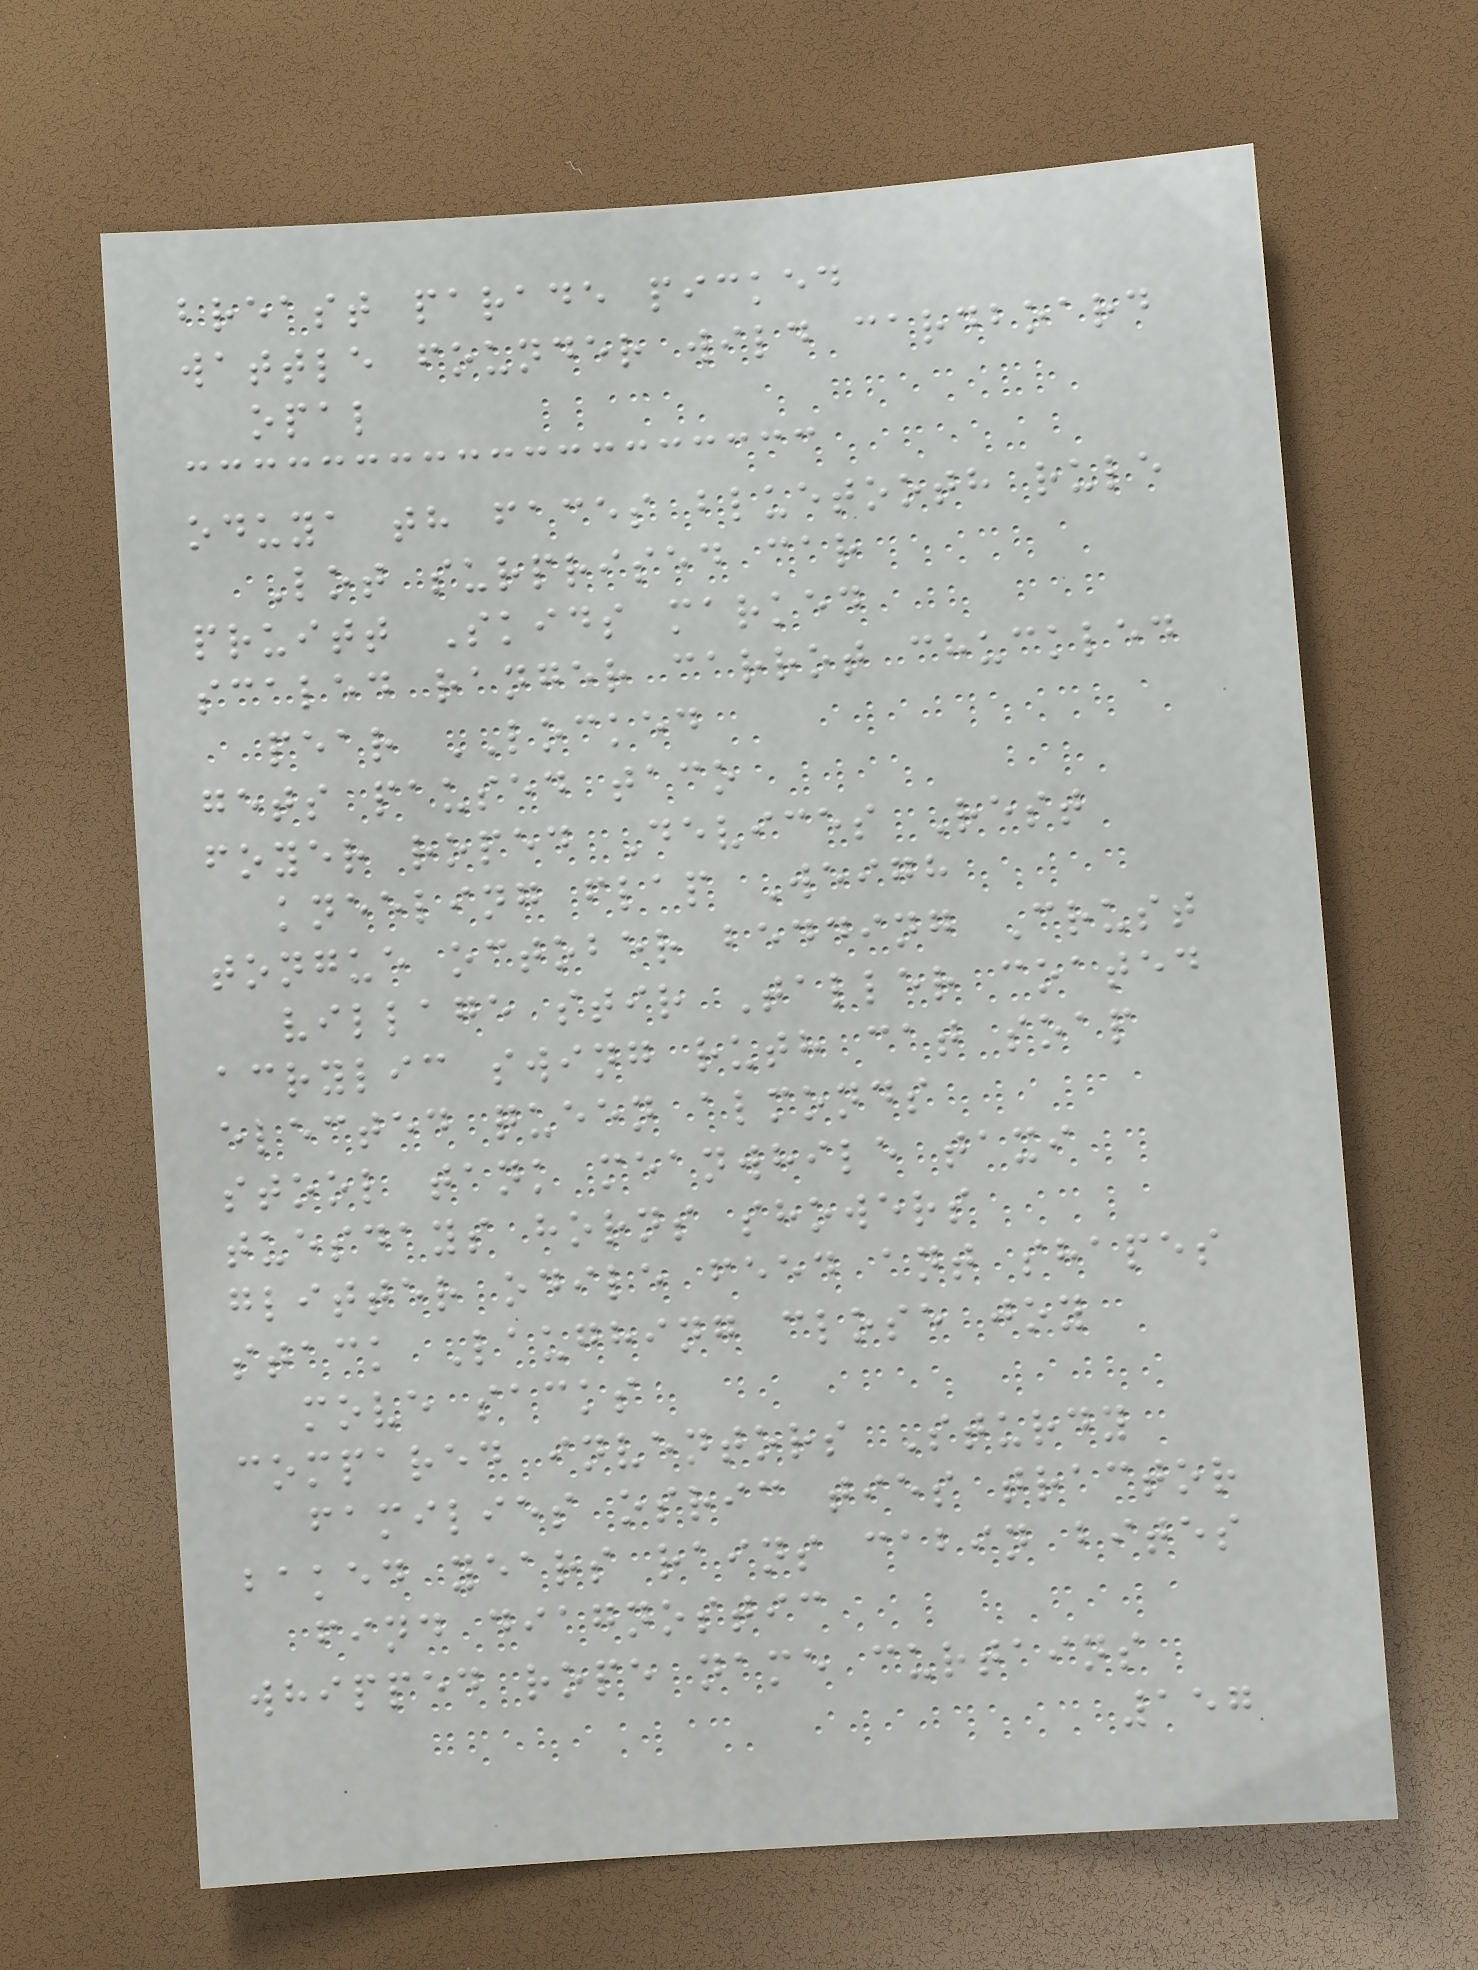breast parade picked
wattle founder wild cardboard
opal
oduya th faces bluetooth rule
Lot surprised car
pruitt Skids marked
scaled ranger carrot chuckled
pear LOCKED
gets paused taco
foyer roped Devices Rest
kneeling flap Weigh
tongue october bedding Crust
village stir Taller coated
acrylic swing ruth cat soap
elected queen almonds
stool tank meanwhile taxi
tuesdays horns showers
glitter odile feed ant shapes
stack Laughing close joy
move sacks
compared inventors Sturdy
families osric ties tractor
baked years rains cabin bites
find diagnostic
whipped rope name curtains
157
